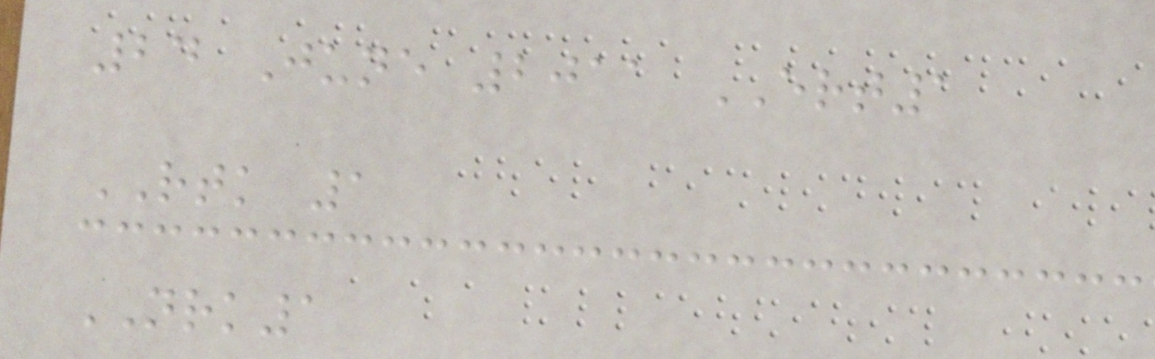24 June 2011 ERT1
RTK 1
NRK1
